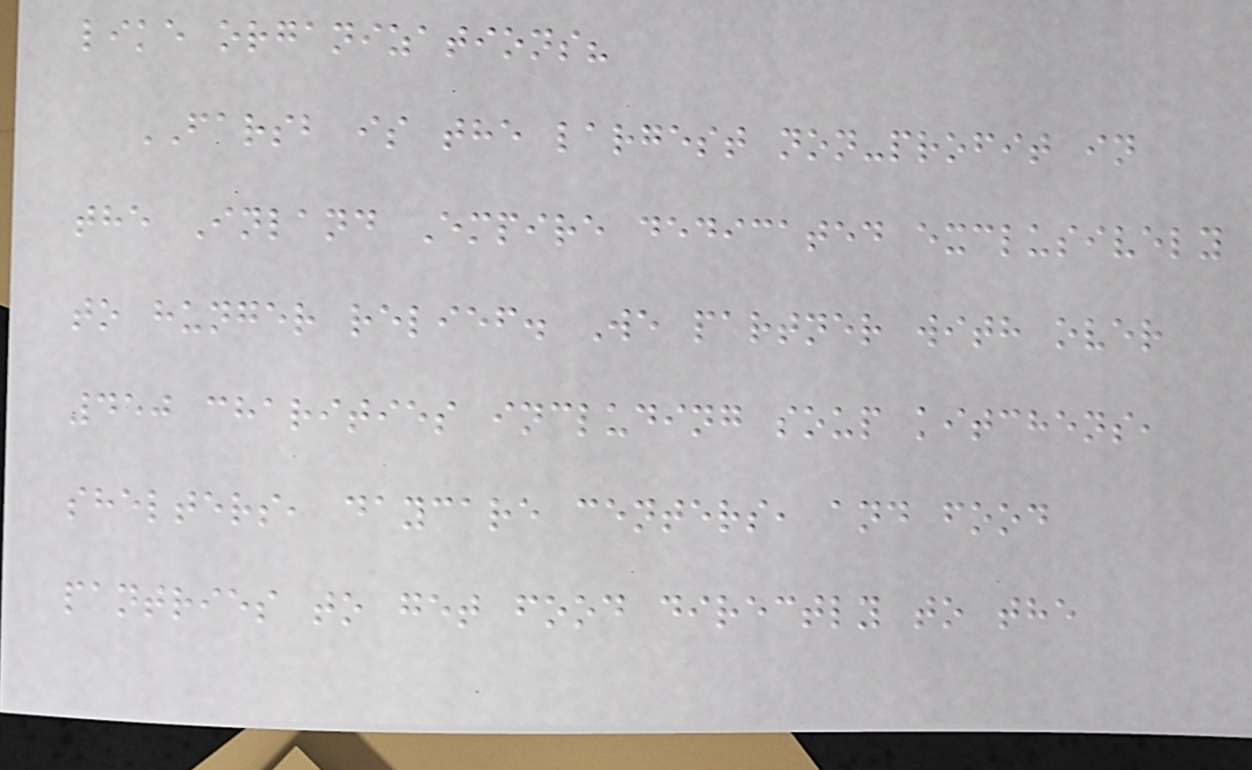like organizations?
FARSB is the largest non-profit in
the Inland Empire dedicated exclusively
to hunger relief. We partner with over
450 charities including soup kitchens,
shelters, daycare centers, and food
pantries to get food directly to the
